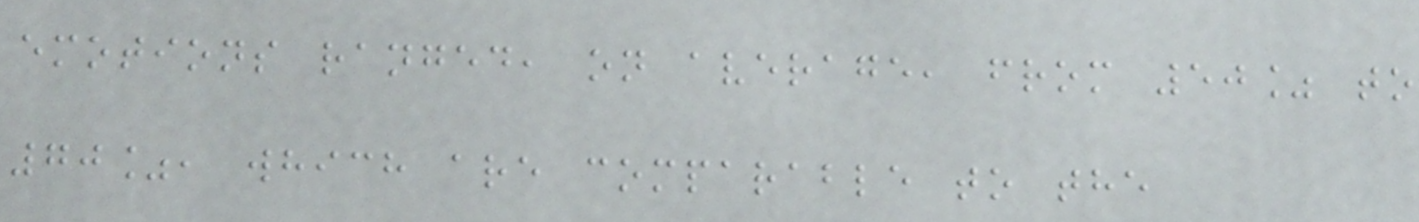emotions ranged, on average, from 50% to
70%, which are comparable to the
